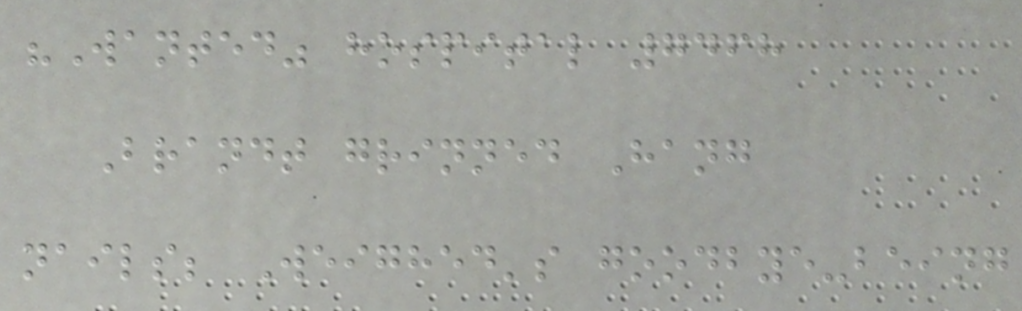"Wanted" hospital 7468
Brandt grinned Hang
nails; Weighed's goodbye-being
